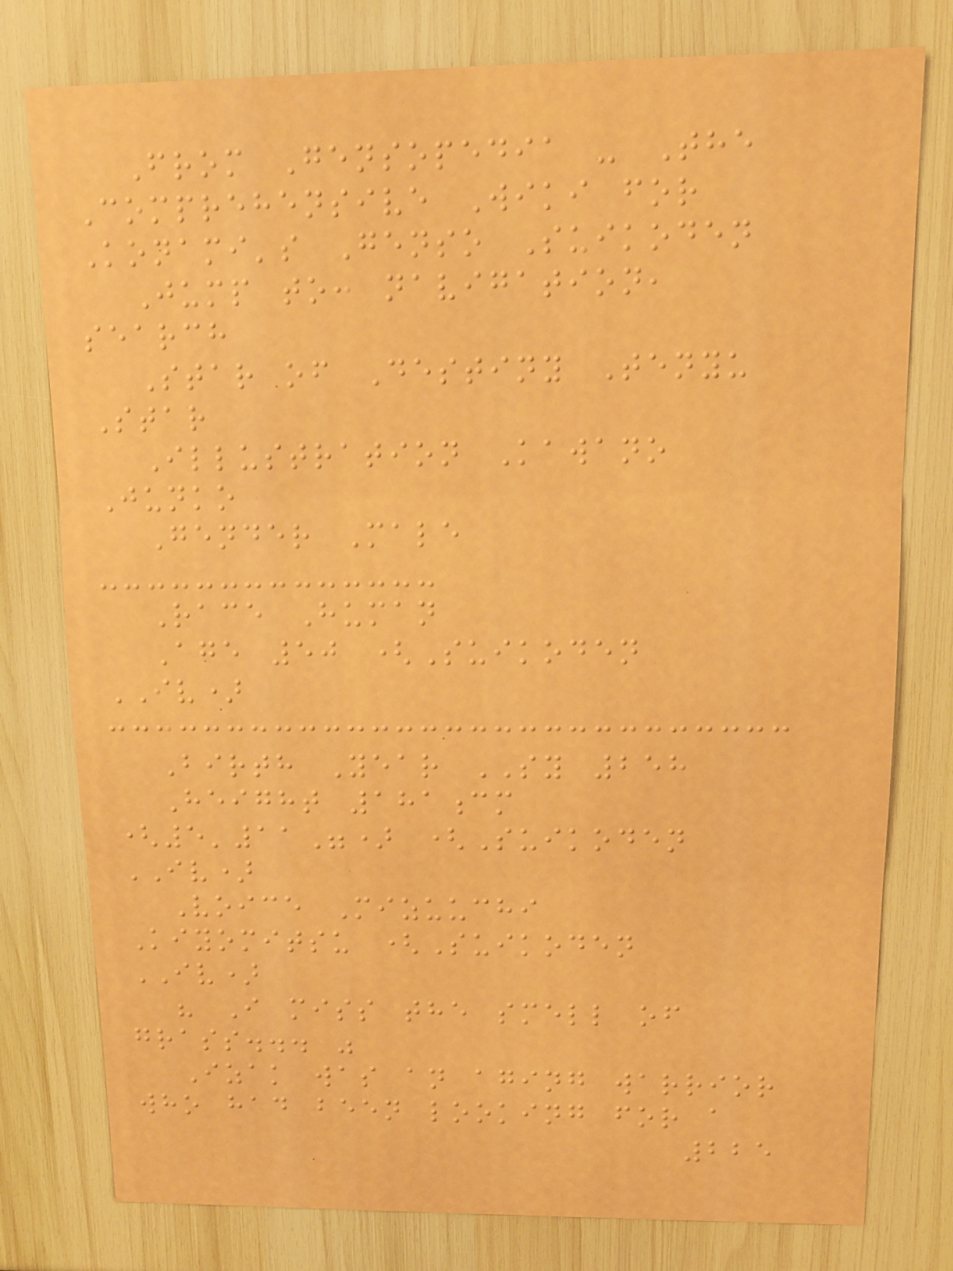From Gensopedia - The
Comprehensive Wiki for
Konami's Genso Suikoden
Jump to: navigation,
search
Star of Destiny Tenyu
Star
Illustration Kawano
Junko
Gender Male
Race Human
Age 50 (Suikoden
IV)
Birth Year SY 258
Height 181cm
(5'11") (Suikoden
IV)
Voice Mizuuchi
Kiyomitsu (Suikoden
IV)
" I miss the smell of
grass... "
Izak was an aging warrior
who had been looking for a
225
